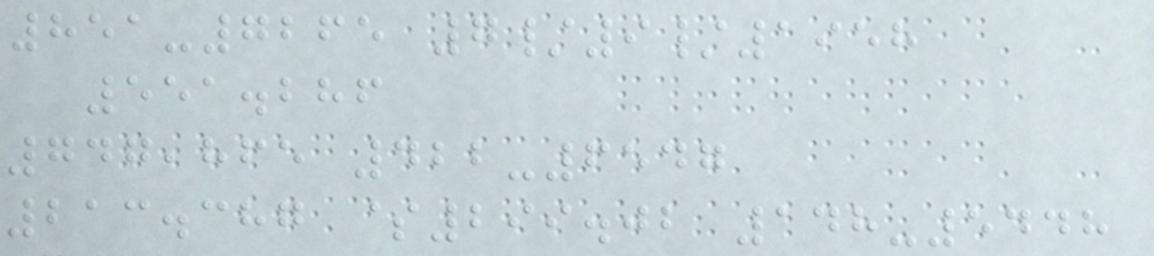851-7265 7/9/1958
551.286
747,865 422-6547
213.387 $299.02 148-5448
